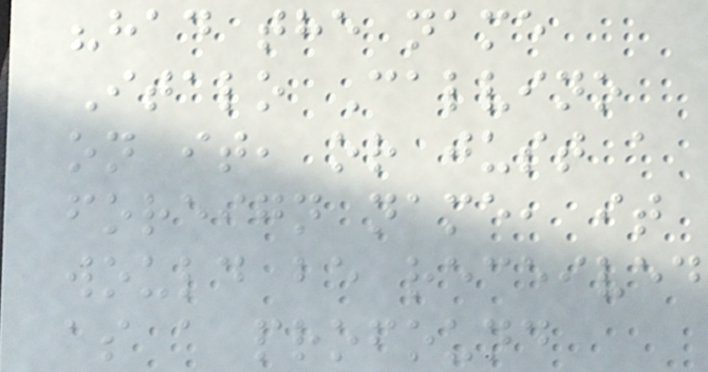"had the name
Italo Calvino
on it, or just a
foreign name, it
would be received
as a profound
